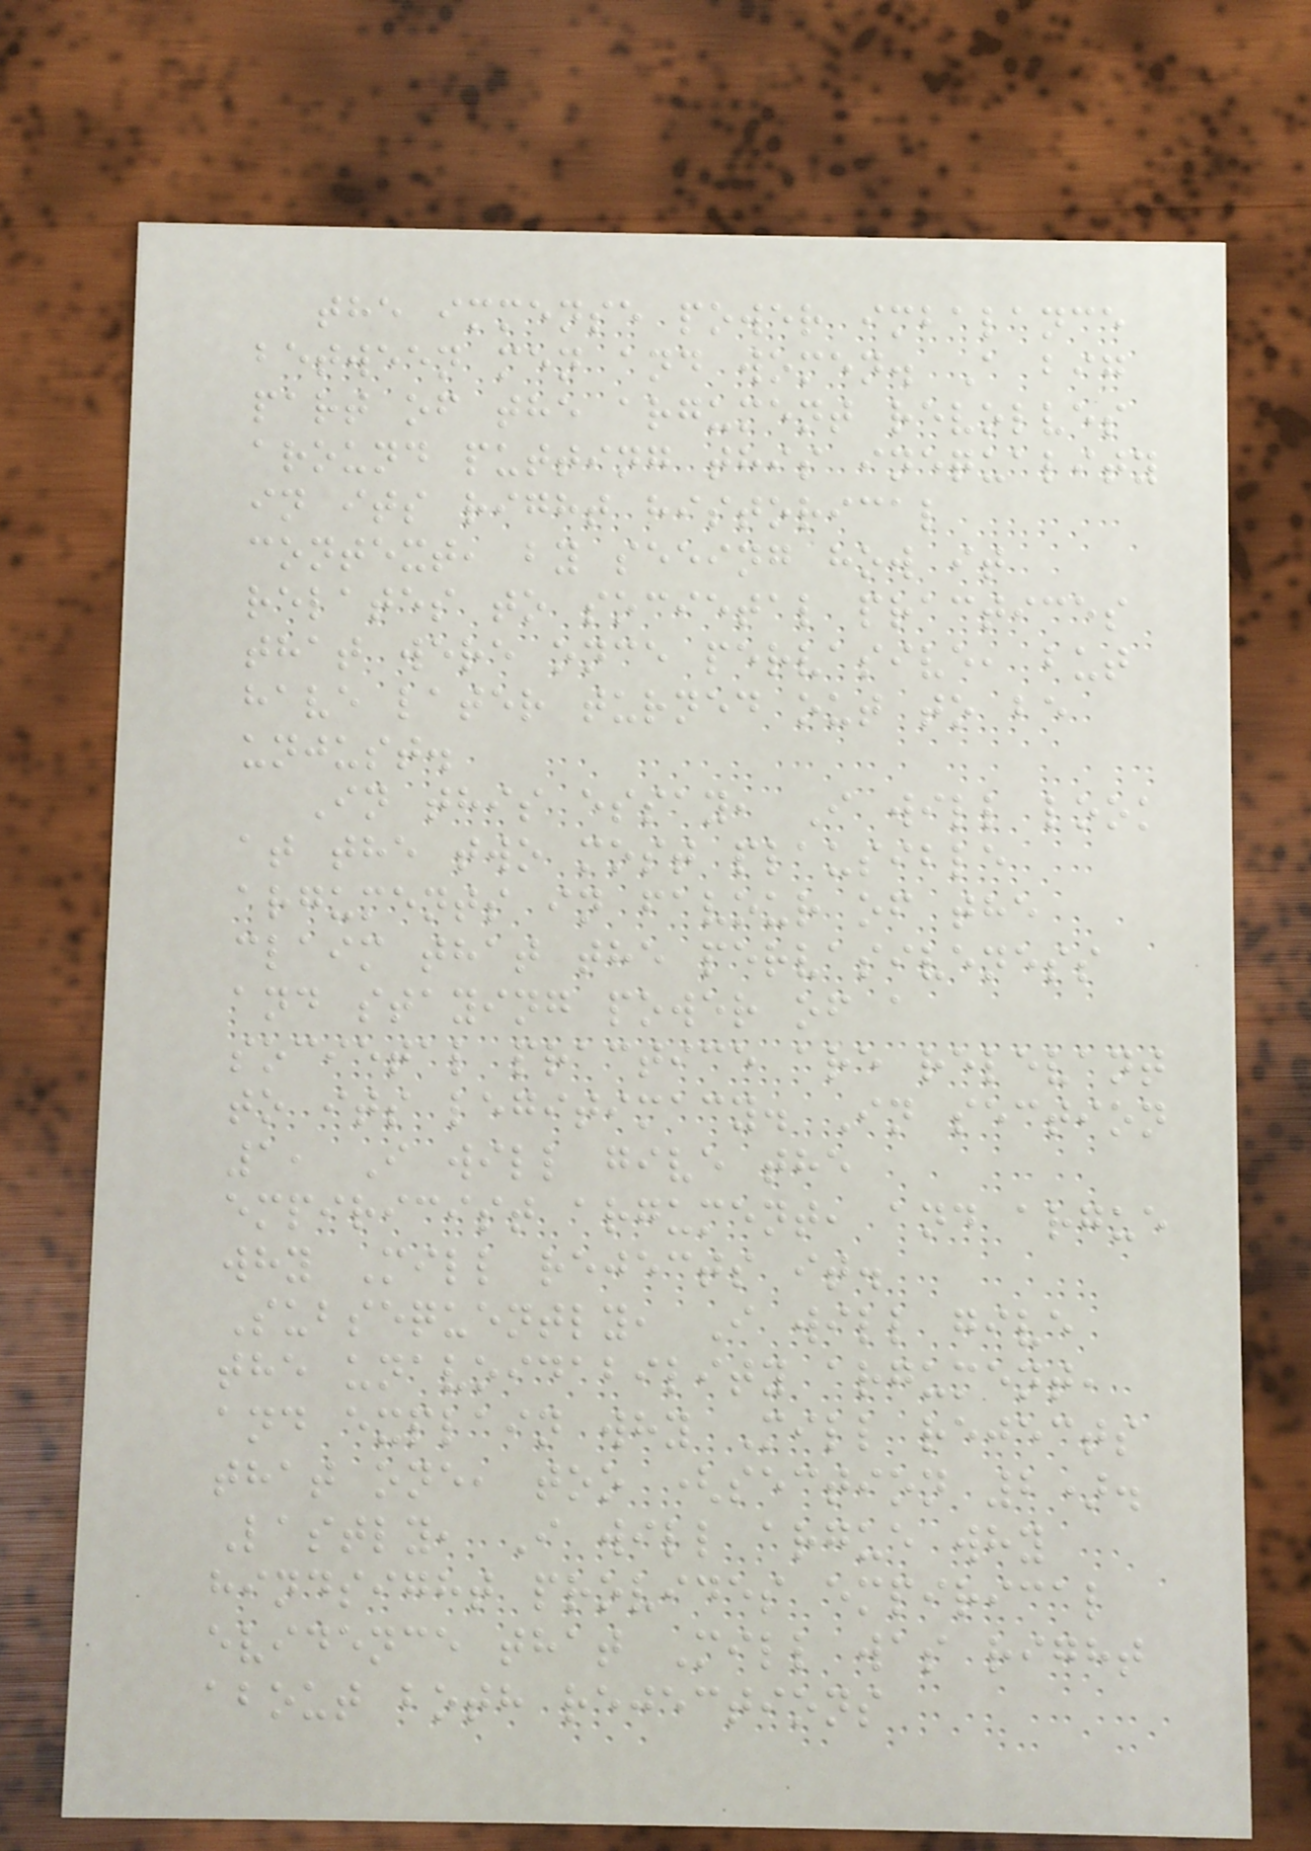the immense power imbalance
between men and women. A big
part of the argument revolves
around putting this inequality
in its right historical
context, by seeing how it
relates to societal practices
that were once pervasive, but
have later turned out to be
unjust.
In this essay, I will look
at the two most plausible
arguments in favour of the
claim that the pervasiveness
and staying power of a
societal practice are relevant
to its legitimacy. In section
1, I will give the
empiricist argument, and argue
why Mill rejects it.
Subsequently, I will give
the unavoidability argument,
and explain why Mill rejects
that one, too (section 2).
Lastly, I will argue why
hindsight provides empirical
evidence that Mill was right
about both rejections
